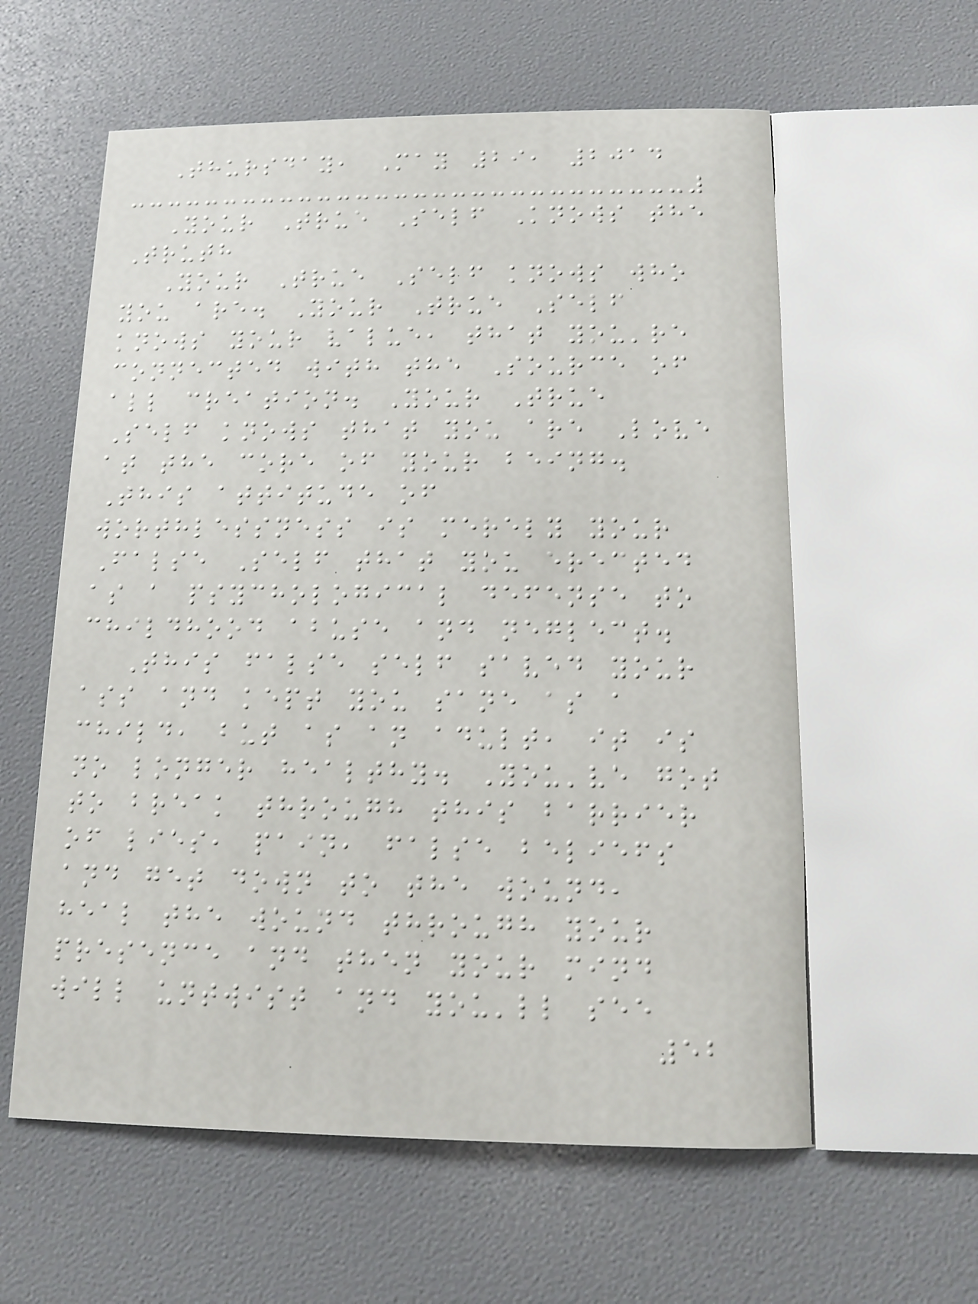Thursday, May 29, 2014
Your True Self Knows the
Truth
Your True Self knows who
you are. Your True Self
knows your value, that you're
connected with the Source of
all creation. Your True
Self knows that you are Love
at the core of your being.
This attitude of
worthlessness is merely your
False Self that you erected
as a psychological defense to
childhood abuse and neglect.
This false self saved your
ass and kept you sane as a
child, but as an adult, it is
no longer healthy. You've got
to break through this barrier
of lies, pain, false beliefs
and get down to the wound,
heal the wound through your
presence and then your mind
will untwist and you'll see
52
